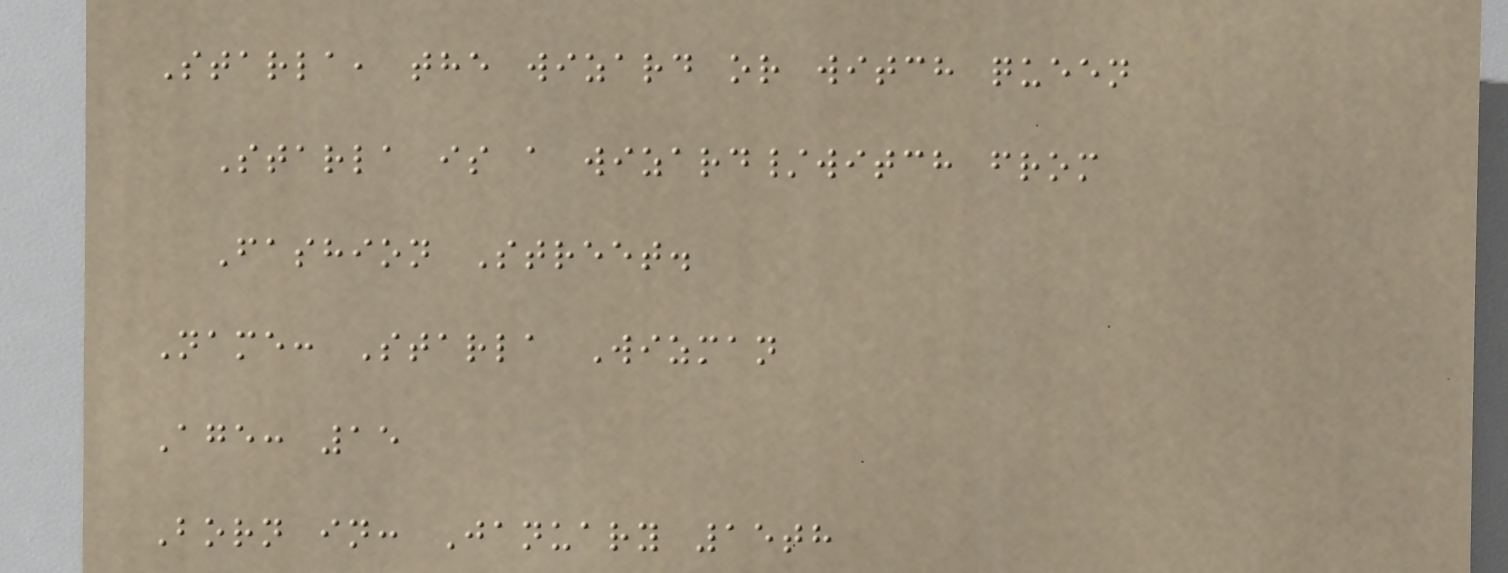Starla, the wizard or witch queen
Starla is a wizard/witch from
Fashion Street.
Name: Starla Wizman
Age: 15
Born in: January 15th
